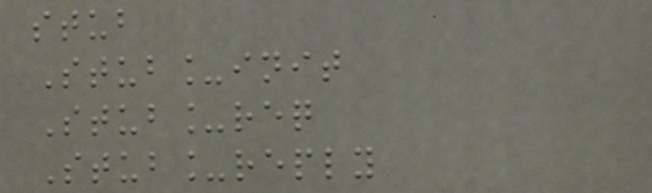stub
Stub_init
Stub_req
Stub_reply
